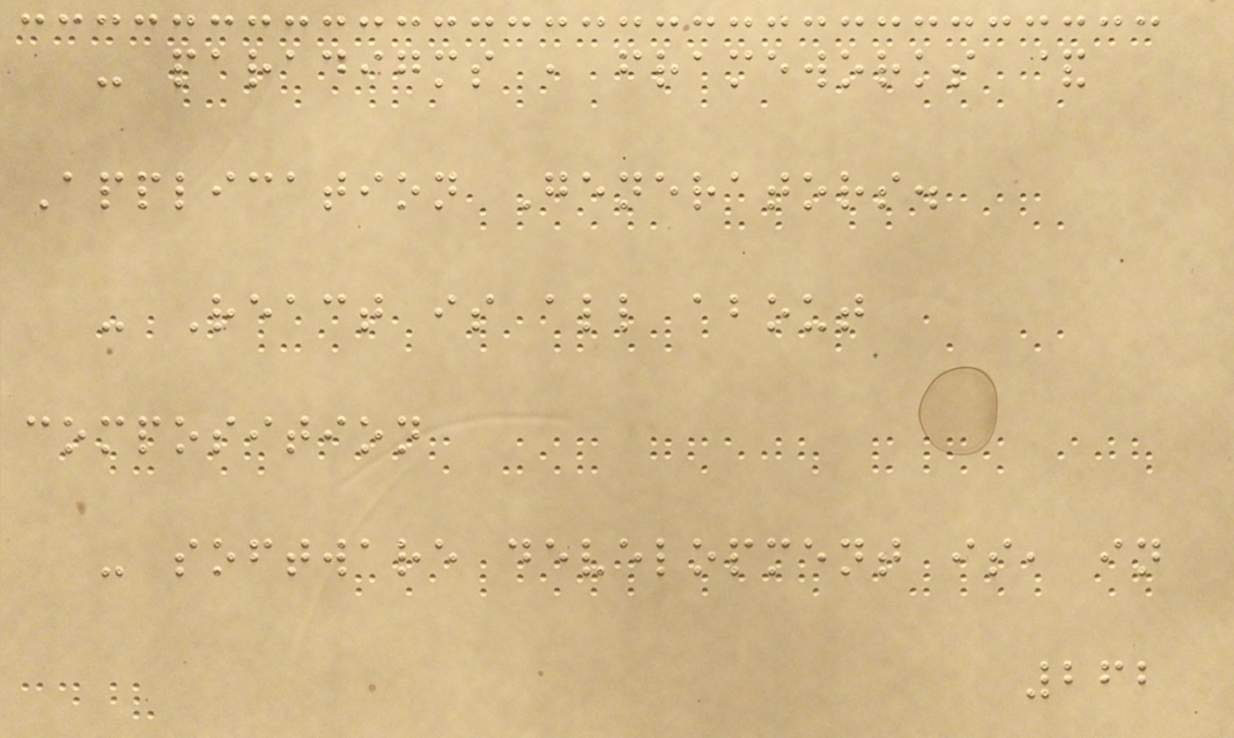- paradigms , frameworks &
Application Generators.
- React is all about
composition
- software development is, in
262
